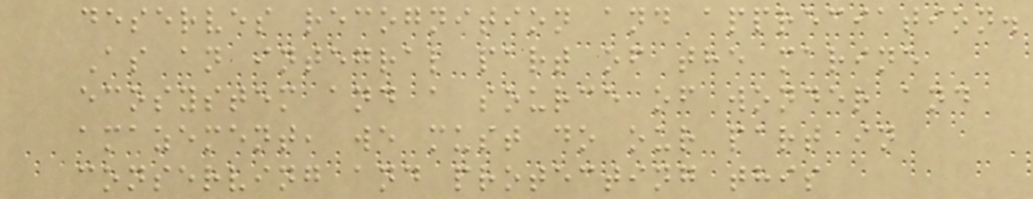deserves recognition and appreciation.
As an integral part of the marine
ecosystem and a source of wonder and
amazement, we must do our part in
conserving and protecting this
